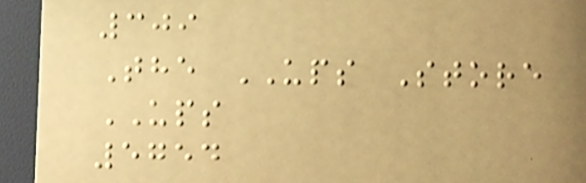309
The UPS Store
UPS
5754
